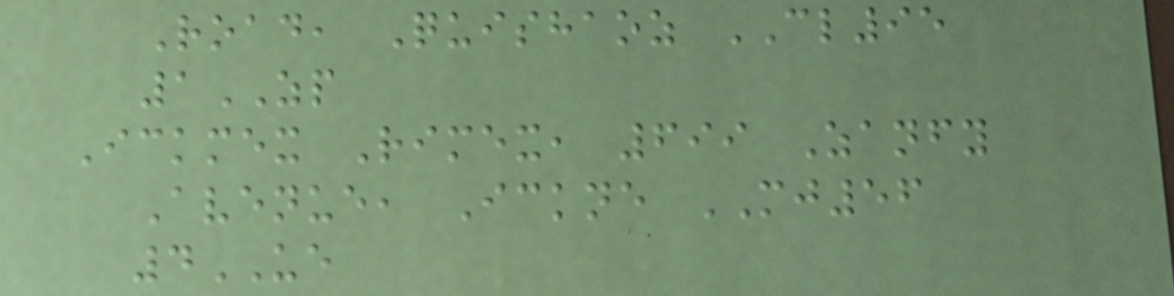Road, Quishaoz CL95
1ZP
Ickmex Rimex, 699 Zanfy
Avenue, Ickne MJ56
4UE
